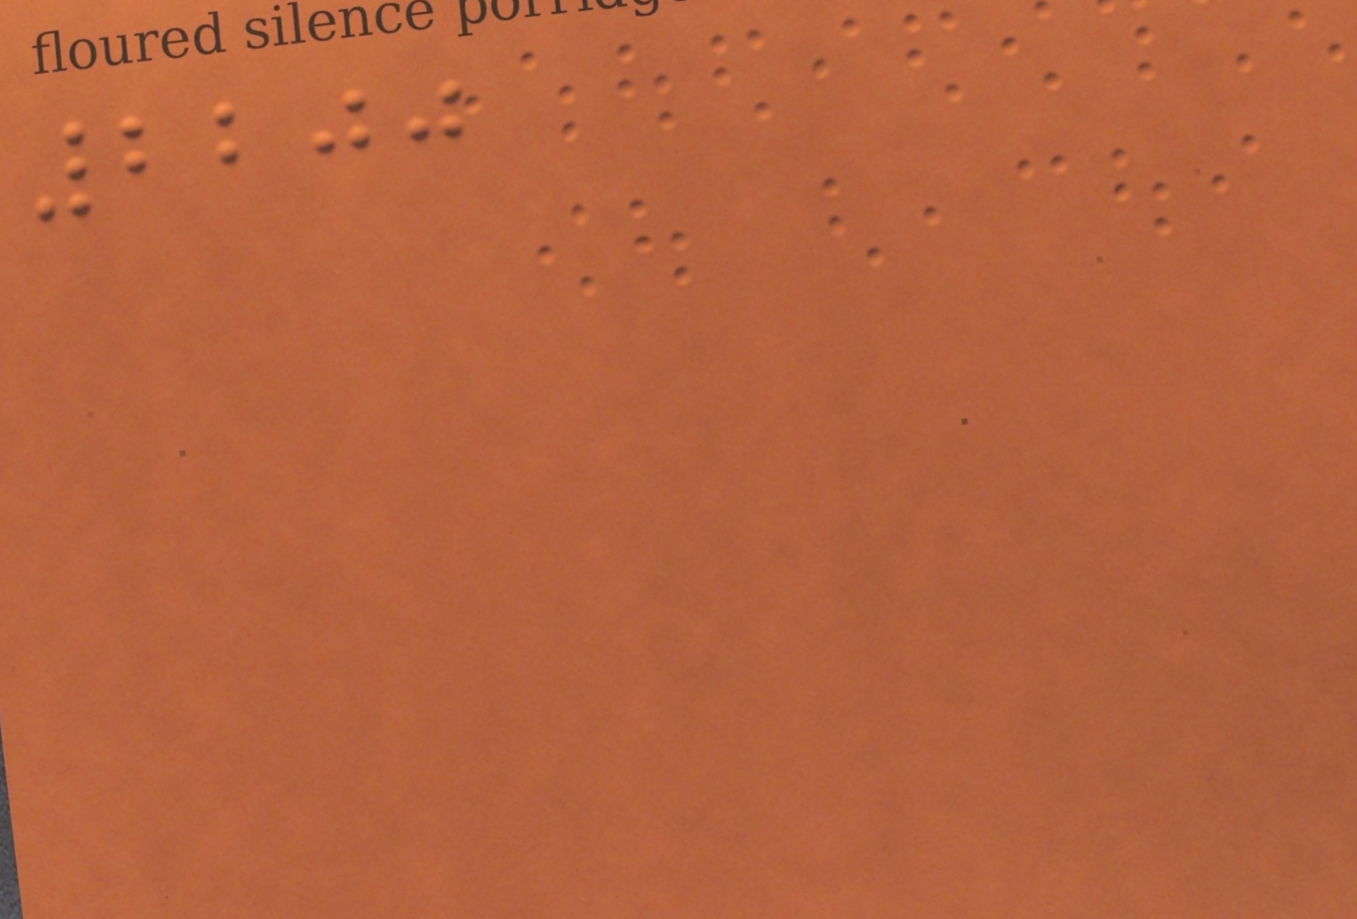2200
